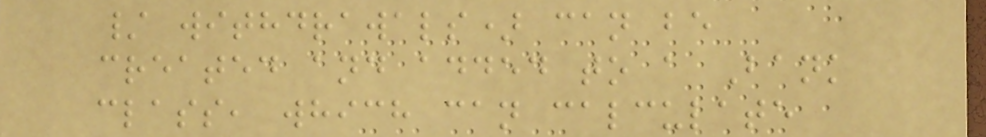/ withdrawals) can be
created and added to a Bank
class, which can calculate
